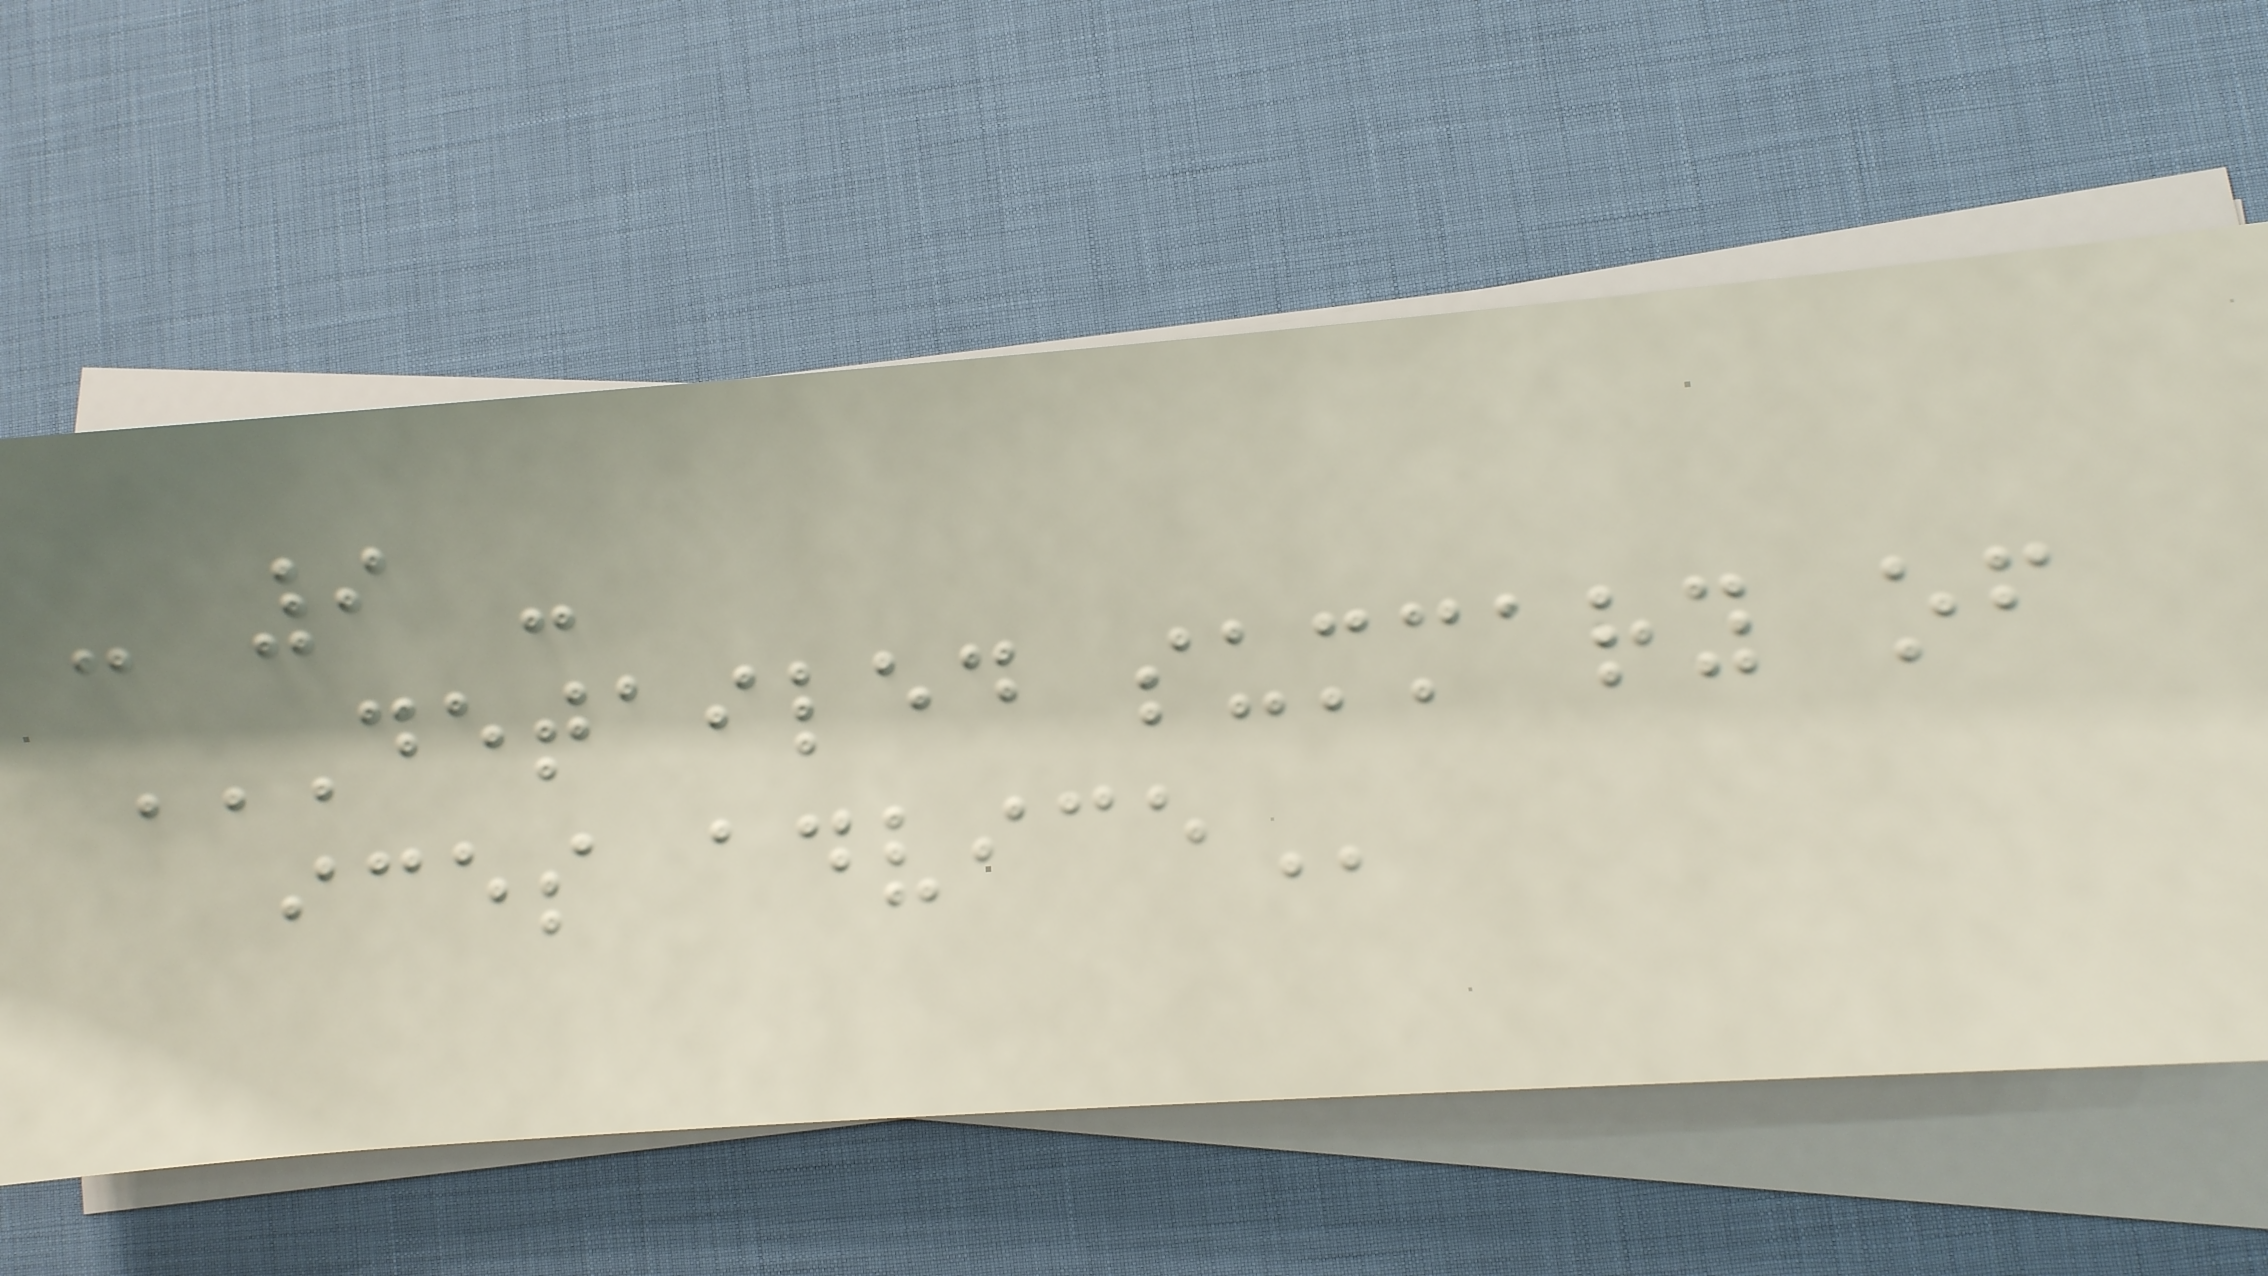- 9 -
DETAILED SUMMARY OF
ICES ADVICE
